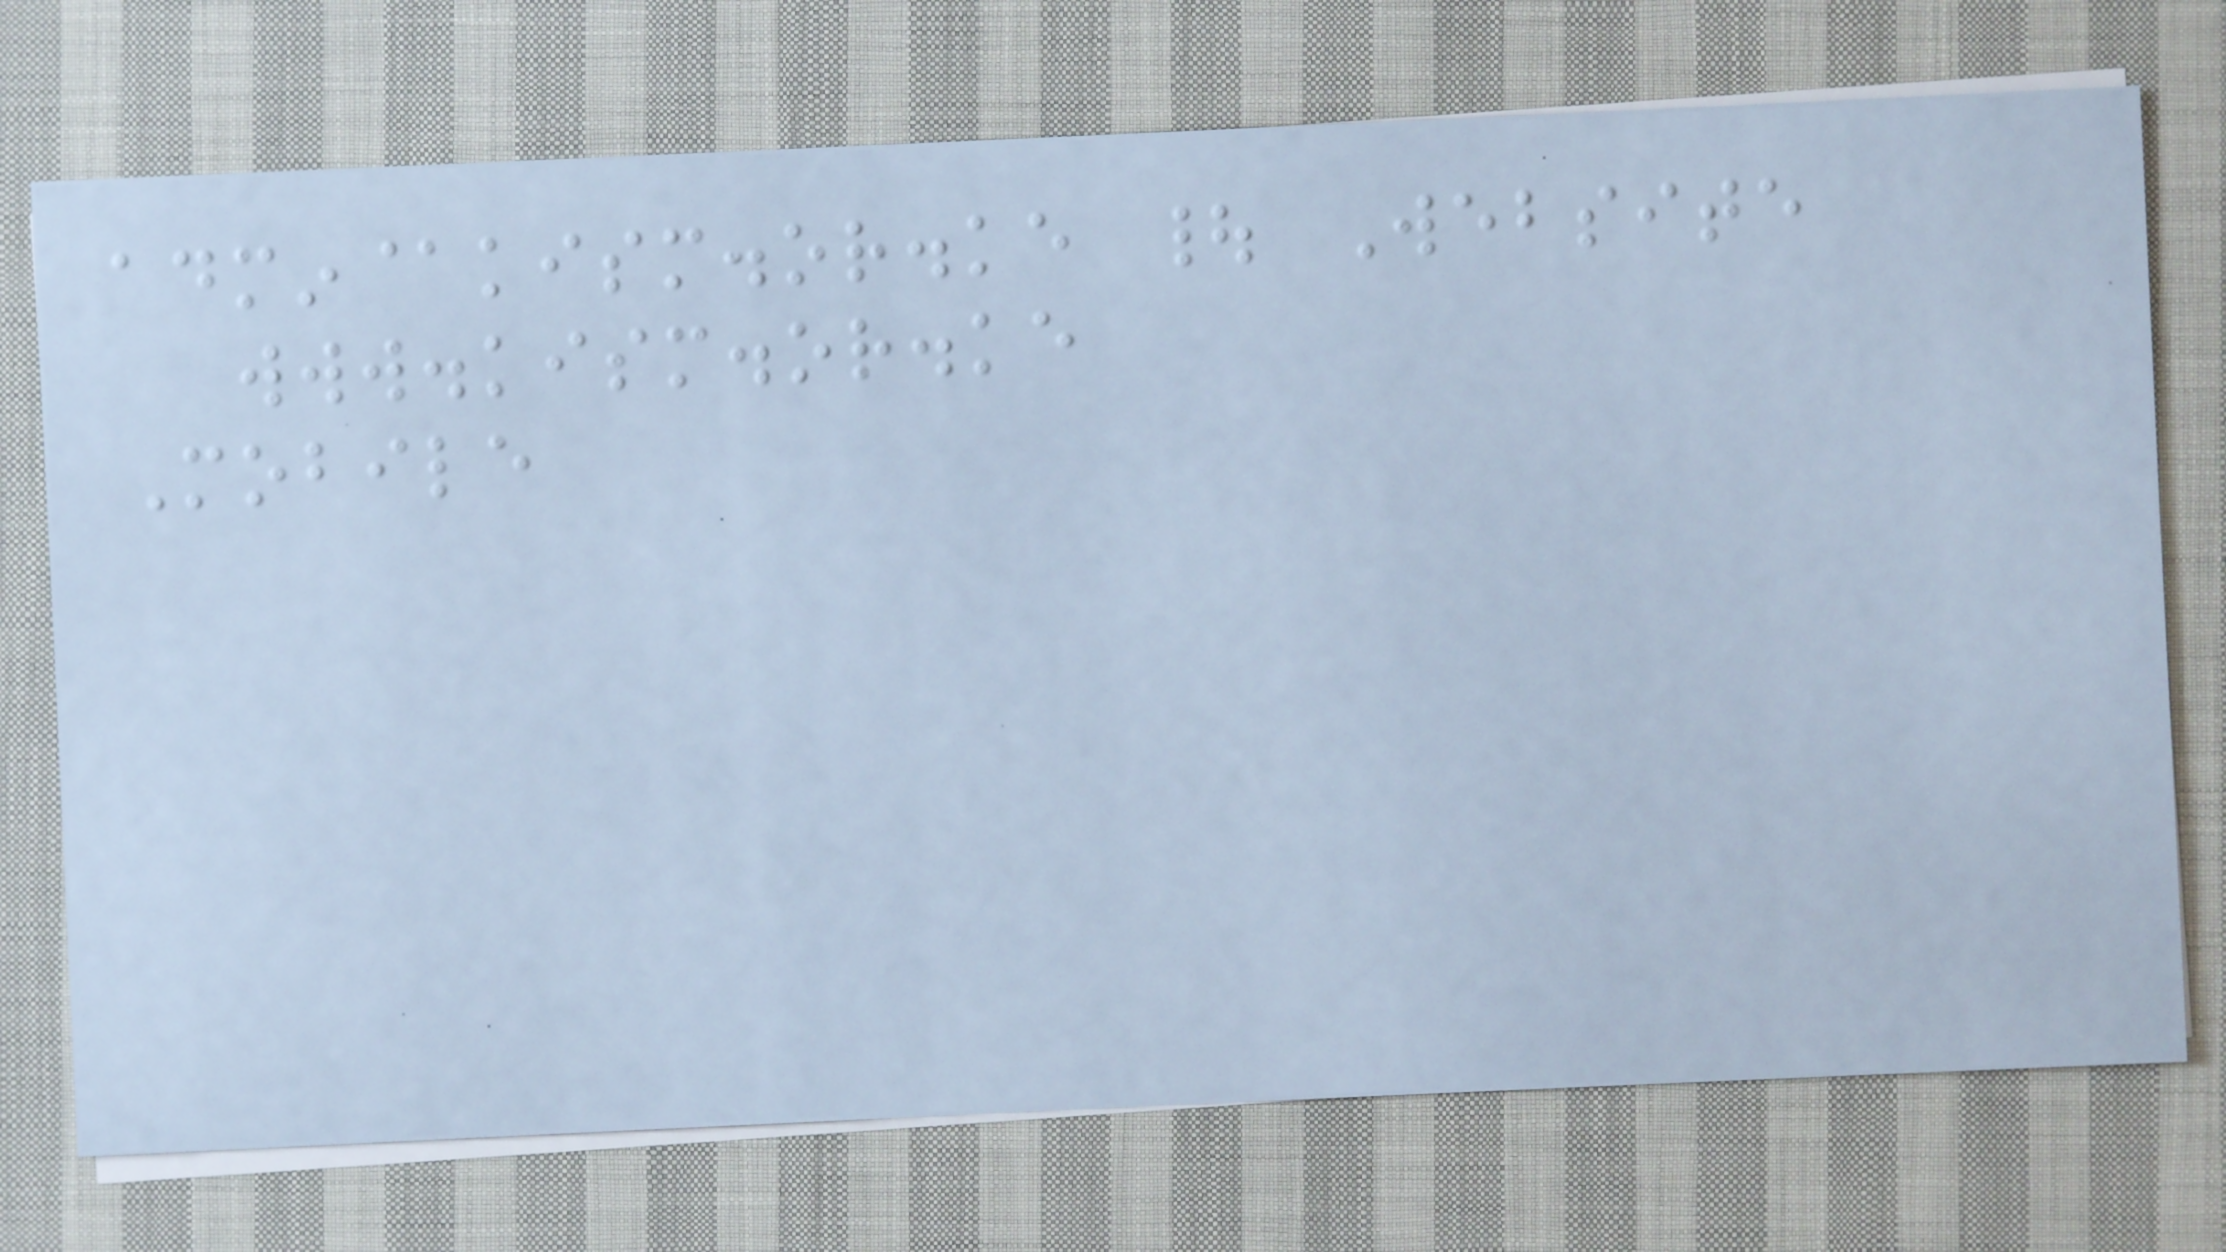admin@kism.or.ke | Website
www.kism.or.ke
Mobile
